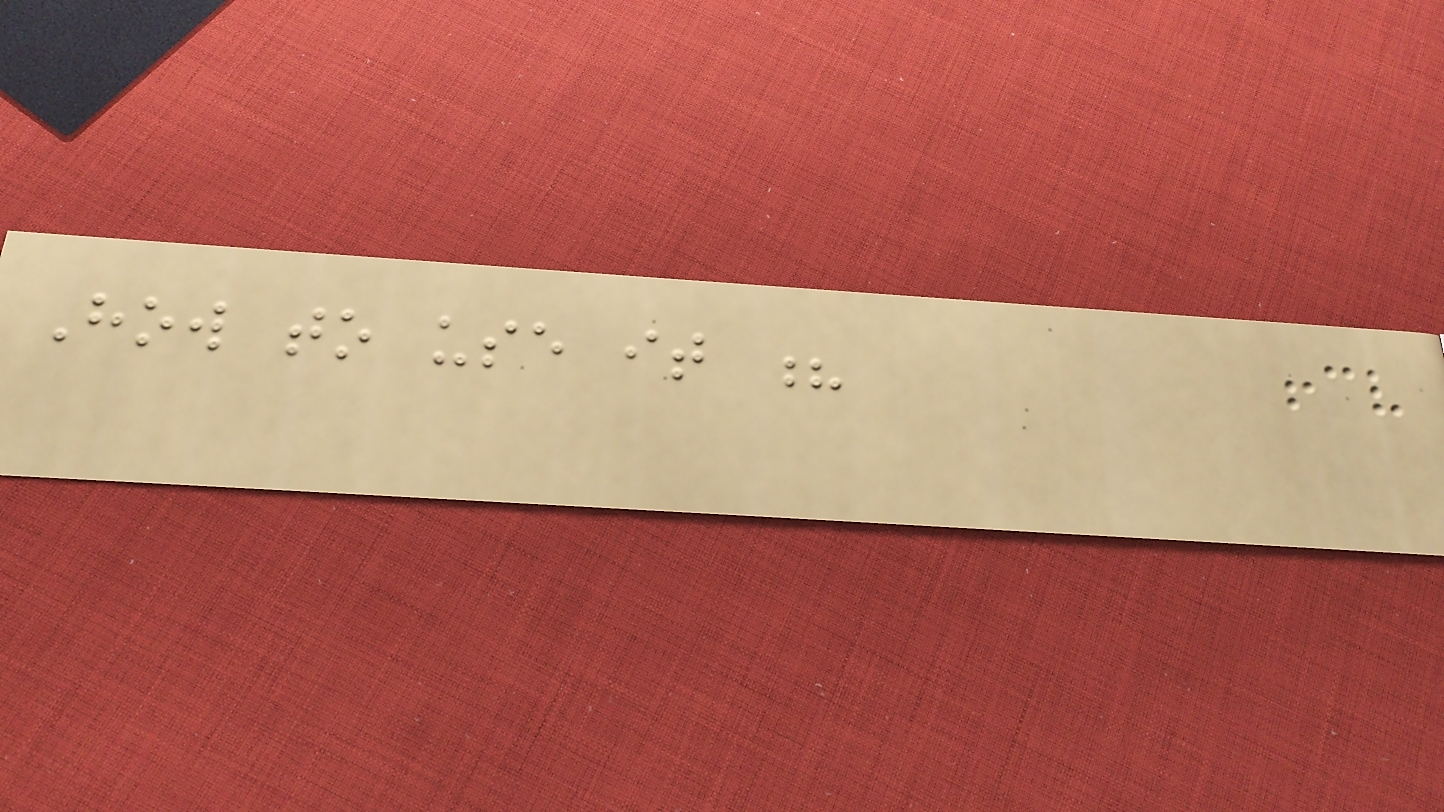How to use it ?
